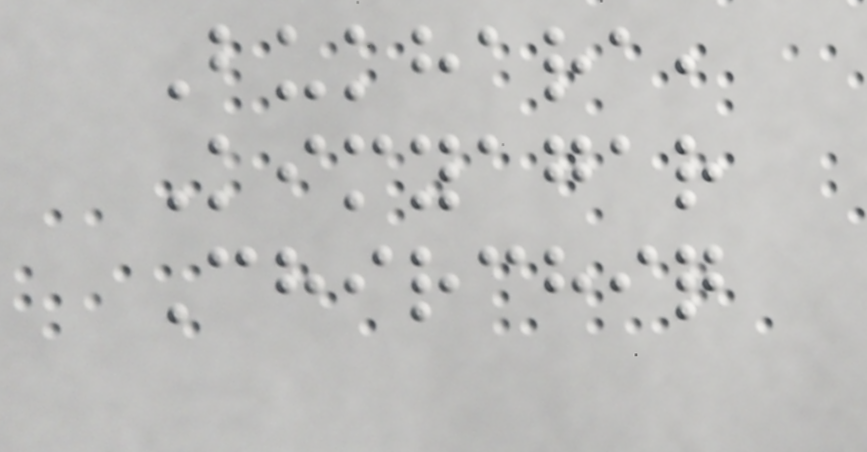Bukhara,
Kimyagar
Chirchiq
